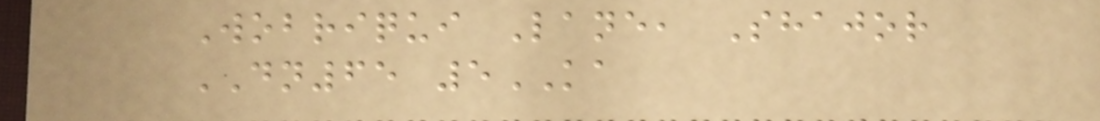Wobriqui Lane, Shajor
DN65 5KA
